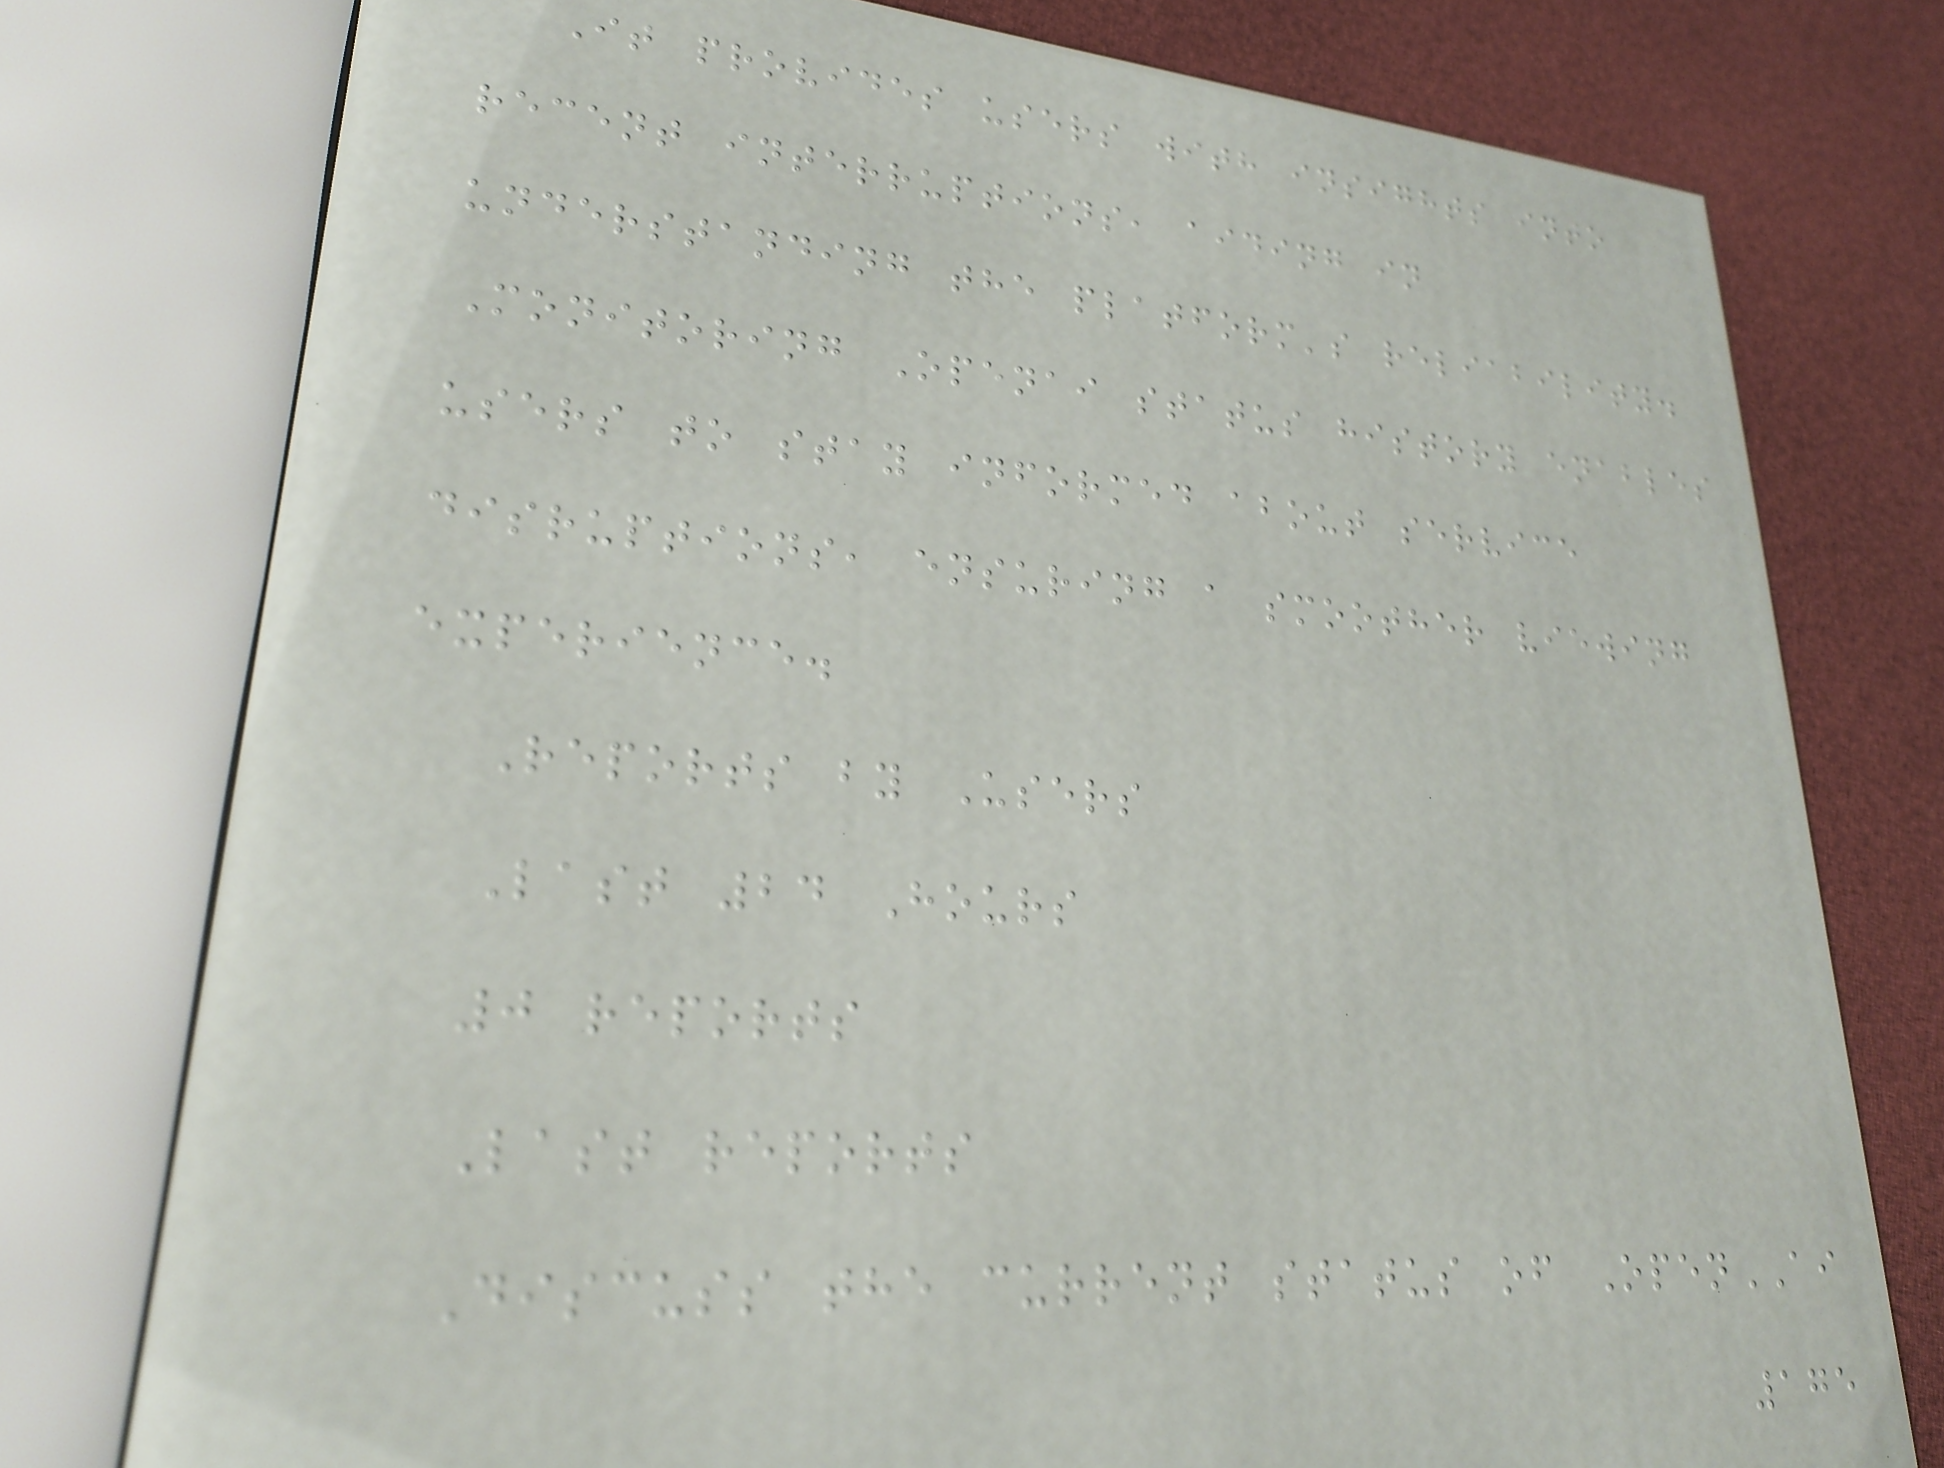It provides users with insights into
recent interruptions, aiding in
understanding the platform's reliability.
Monitoring Openai status history enables
users to stay informed about service
disruptions, ensuring a smoother viewing
experience.
Reports by Users
Last 24 Hours
0 reports
Last reports
Discuss the current status of OpenAI
175
